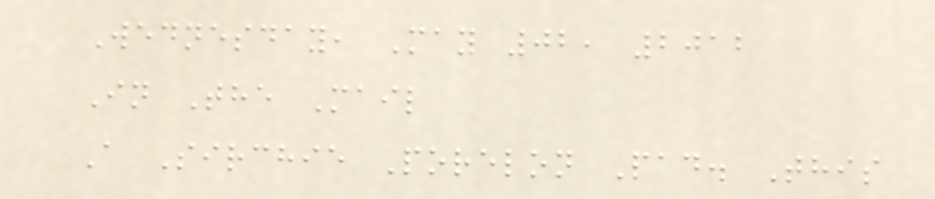Wednesday, May 02, 2012
In The Mail
A Sirchie Porelon Pad. This
